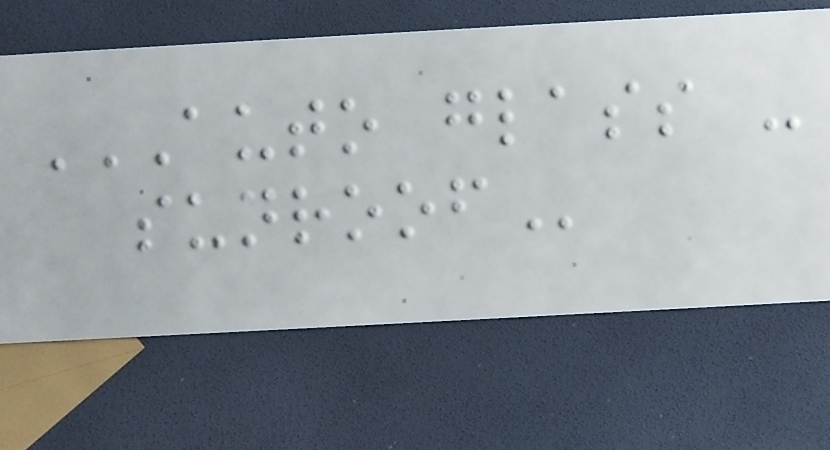AUTO GLASS -
SUNROOF
